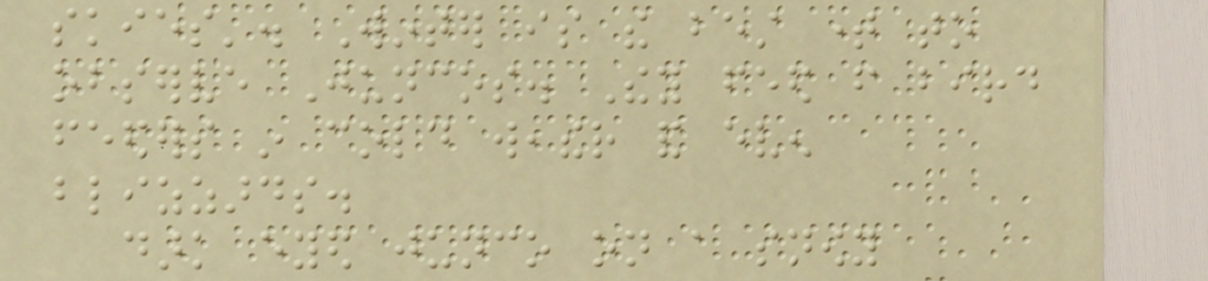skies'. Winter is the best time to
observe Juncos. They feed from bird
feeders in cold weather and even
blizzards.
dark eyed junco on a snowy
